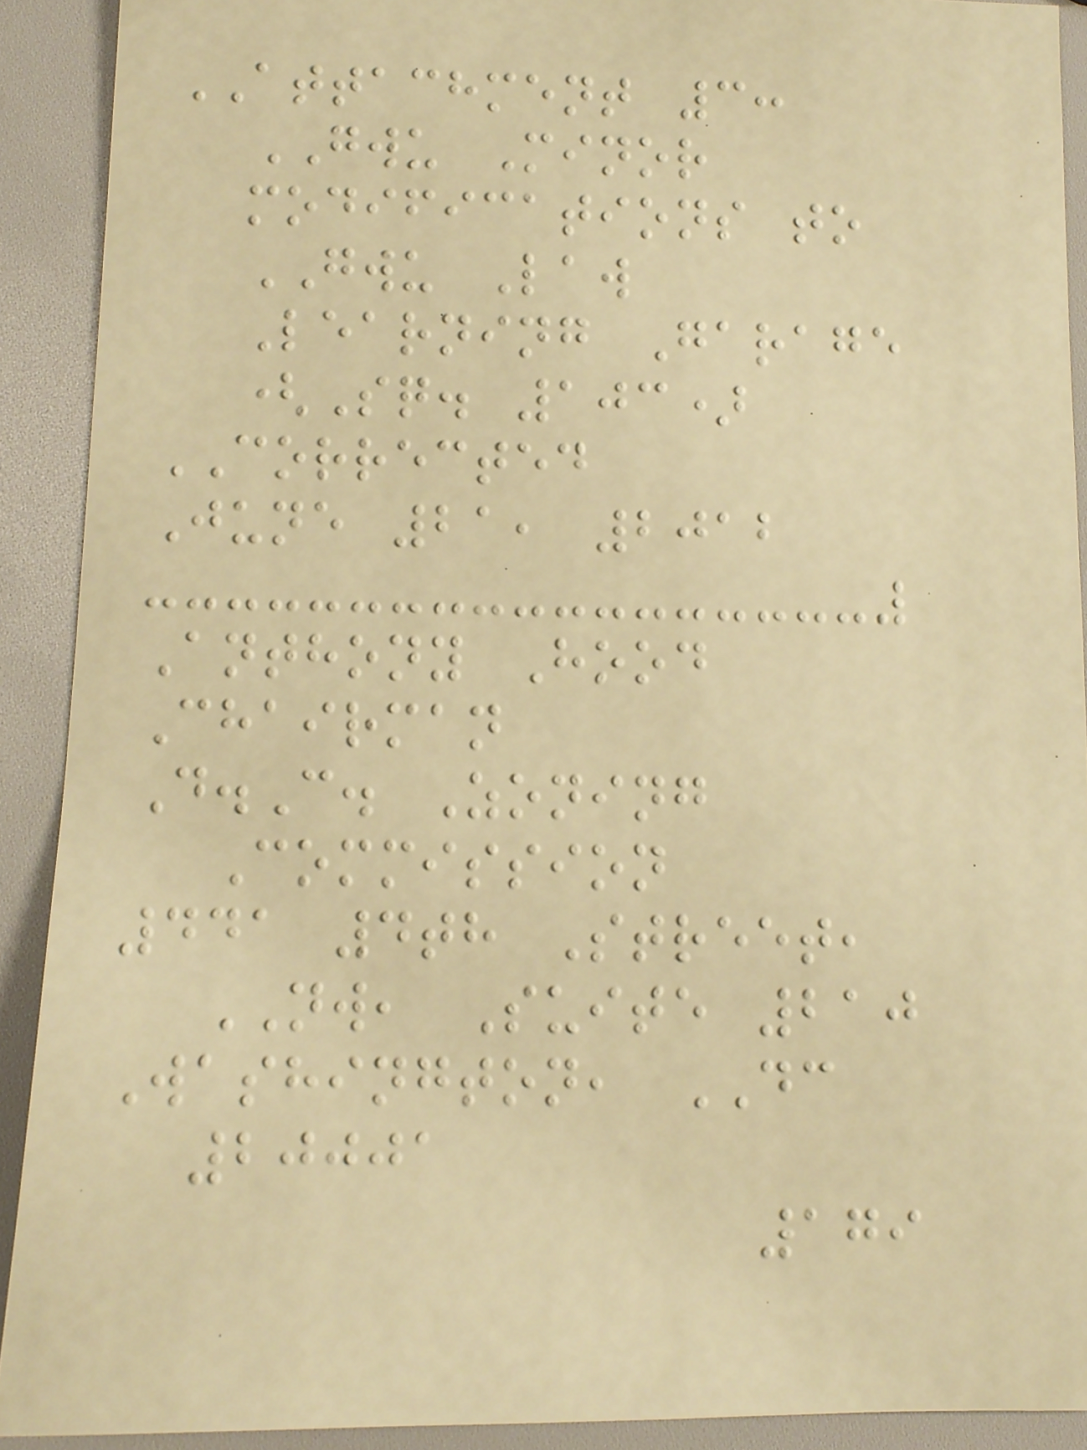ATTACHMENT 3:
GWU Minor
modifications to
GWU Law
Learning Garage
(Sq. 103)
CORRECTED
June 21, 2012
Anthony Hood
Chairman
D.C. Zoning
Commission
441 4th Street,
NW, Suite 210
Washington, DC
20001
179
